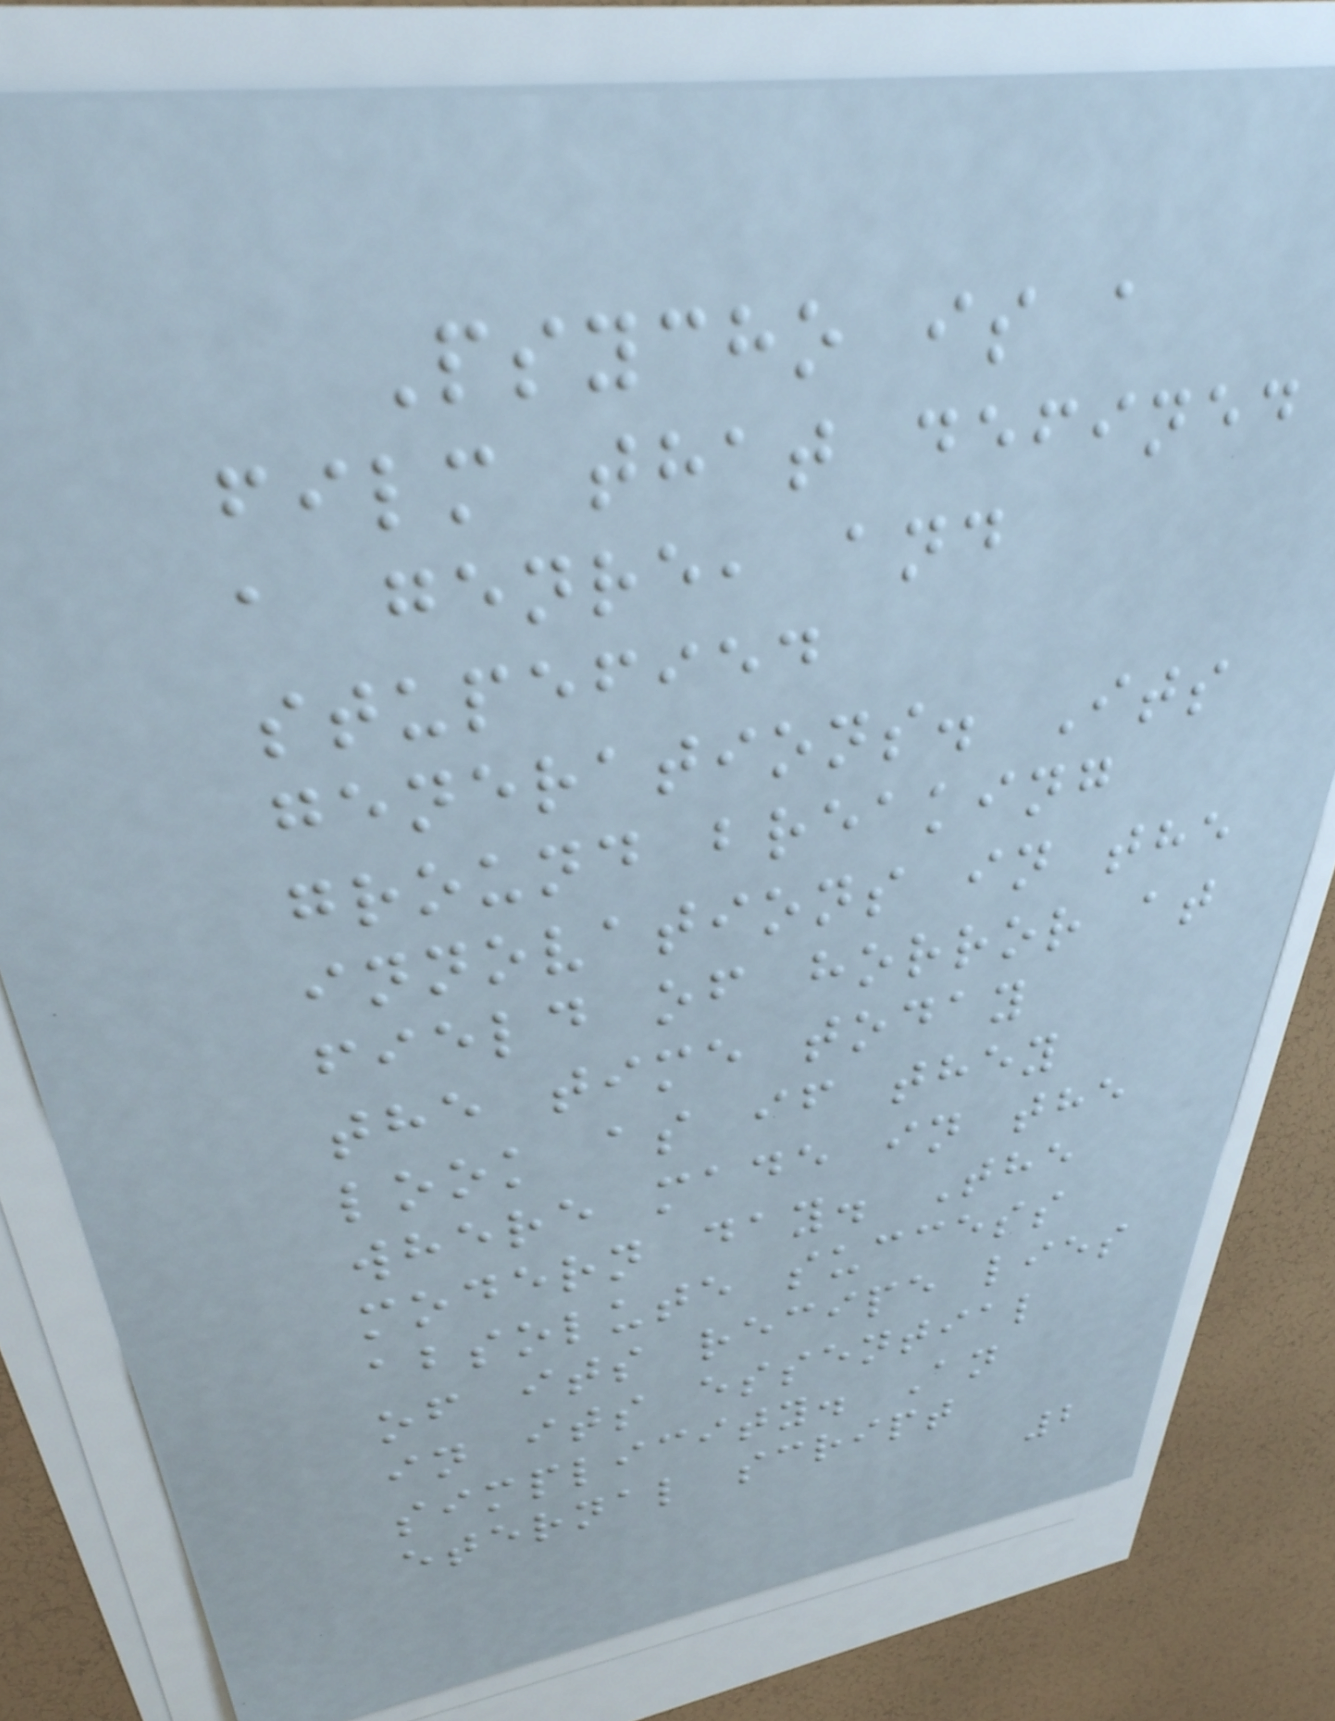Psycho is a
film that defined
a genre, and
stupefied
generations. Its
ground breaking
innovations in the
field of horror at
the time today
look as if they
where made in the
modern day. The
absolute success
of its recipe lies
in its essential
simplicity. An
eternal script
2
